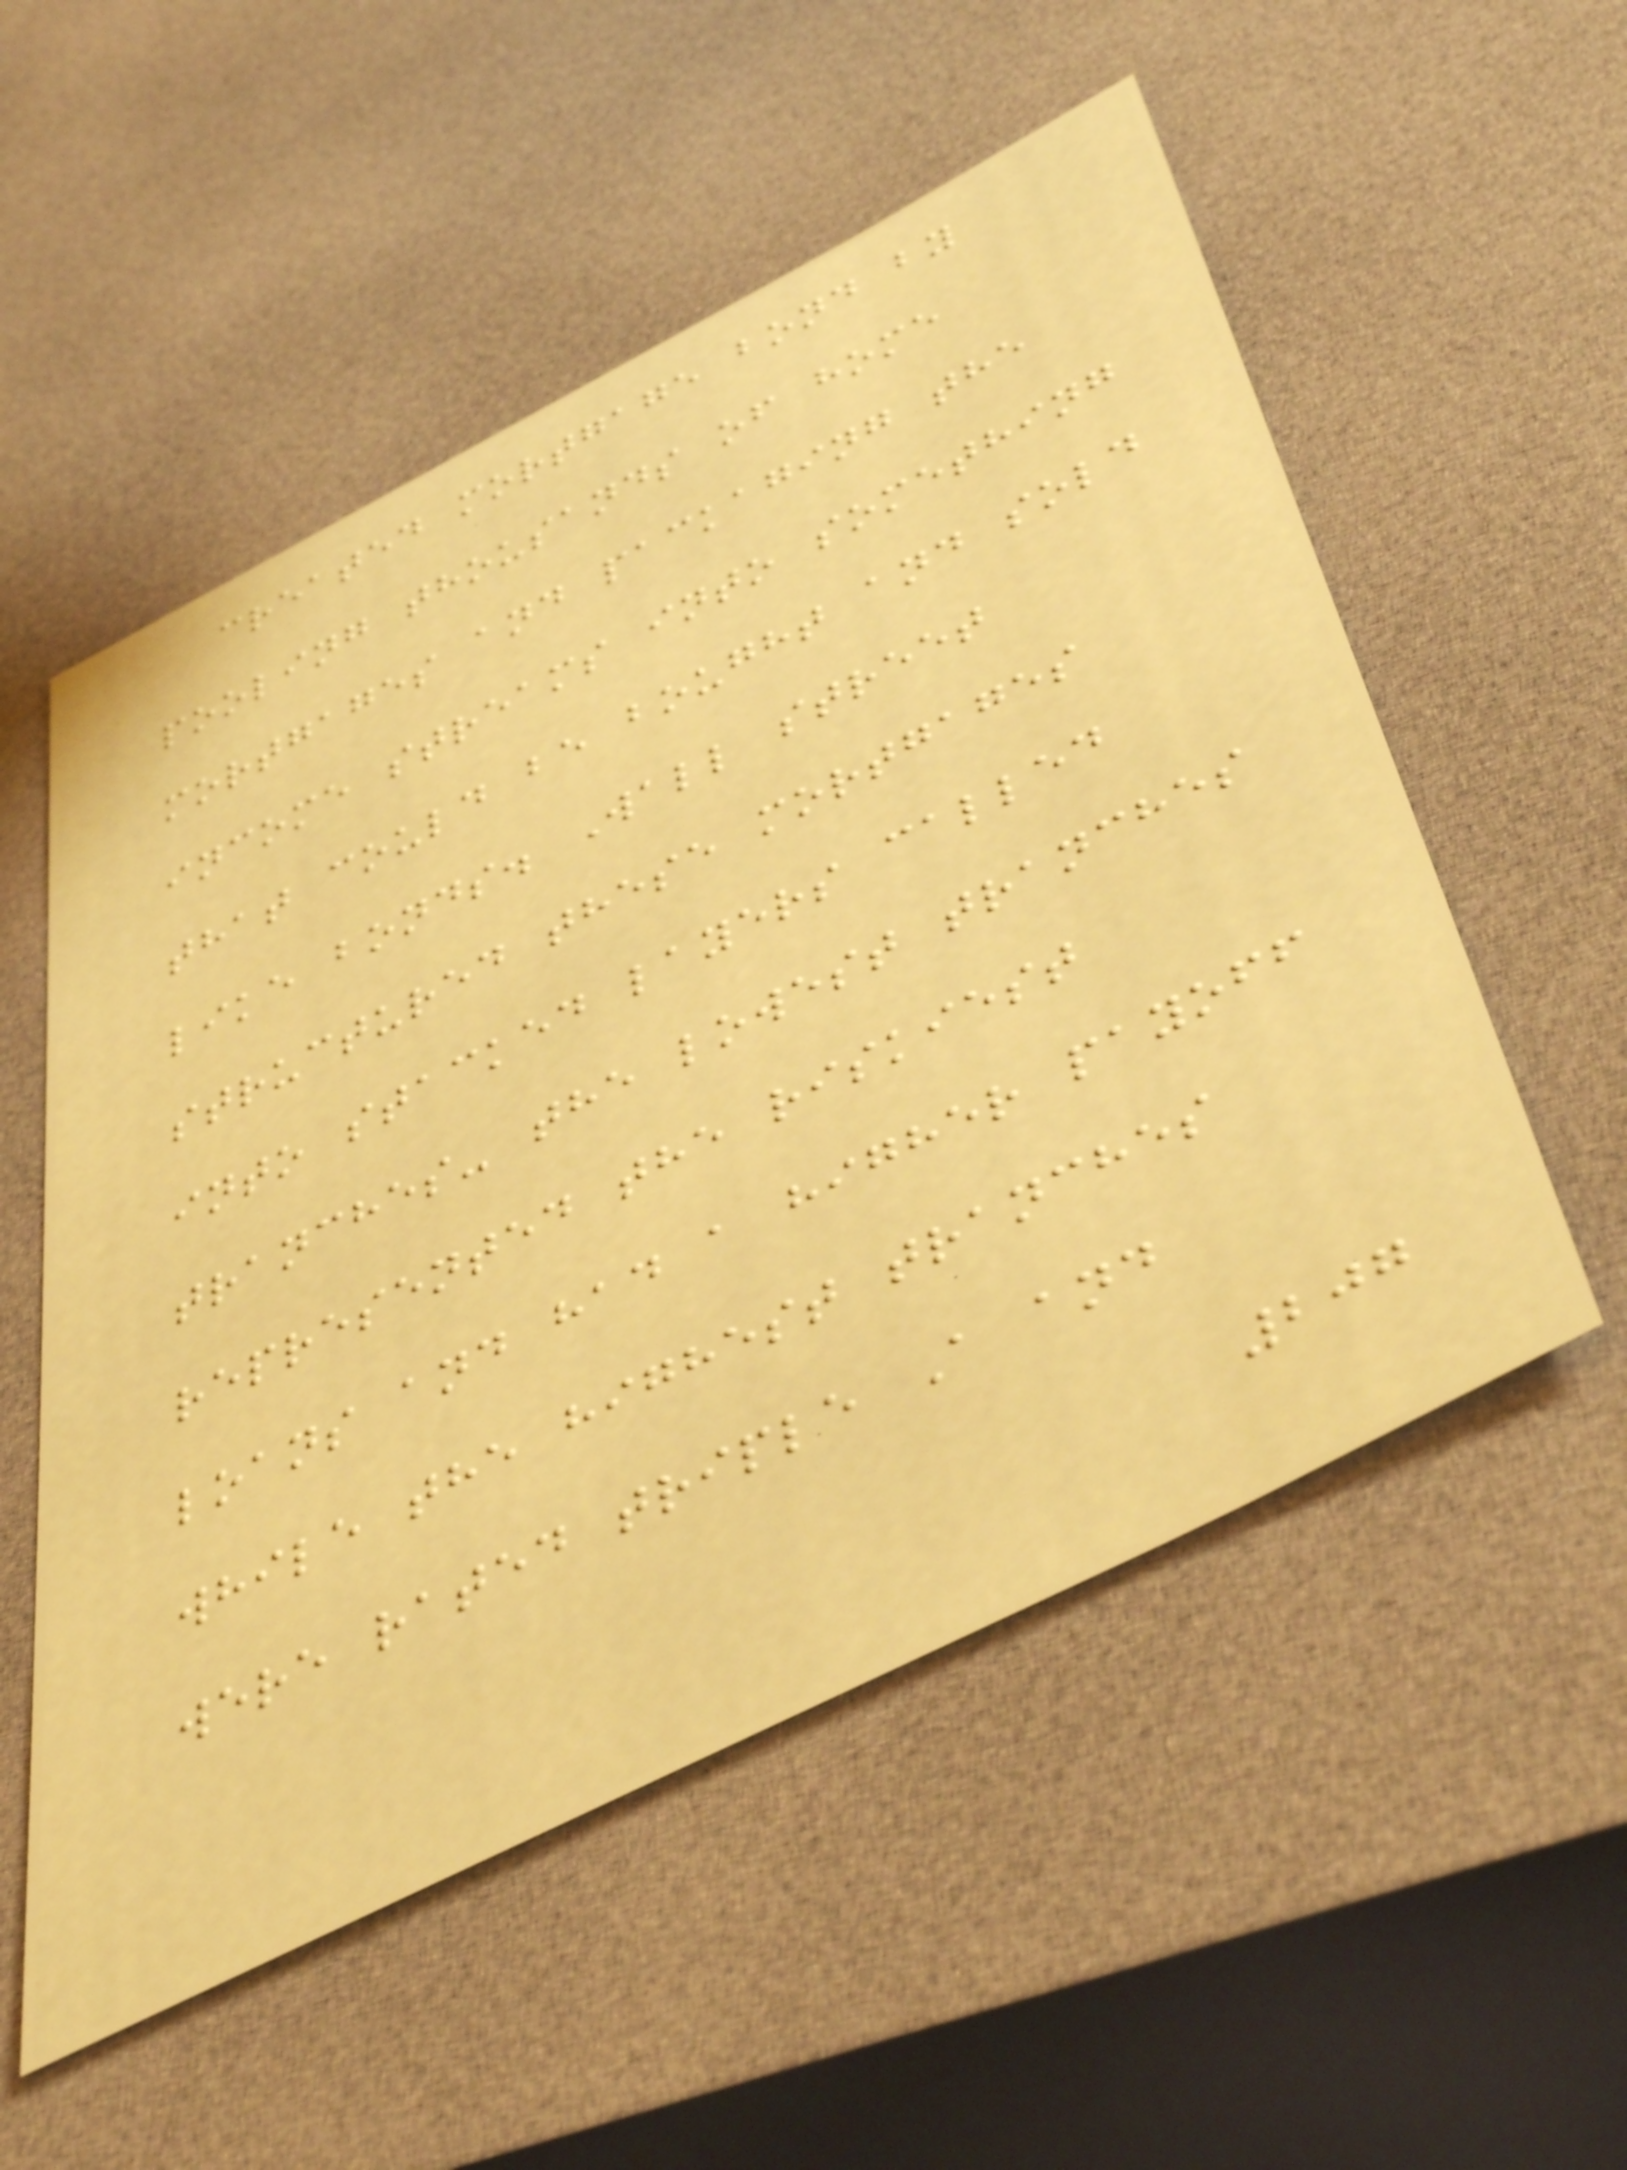created mortgage bond by
pooling thousands of home
mortgages and packaging the
income streams into something
that could be bought and sold
like bonds. Wall street
structured these mortgages
into stacked layers called
tranches- the lowest tranches
represented the riskiest
loans and had a higher payoff
while the highest tranches
were rated triple A and
207
